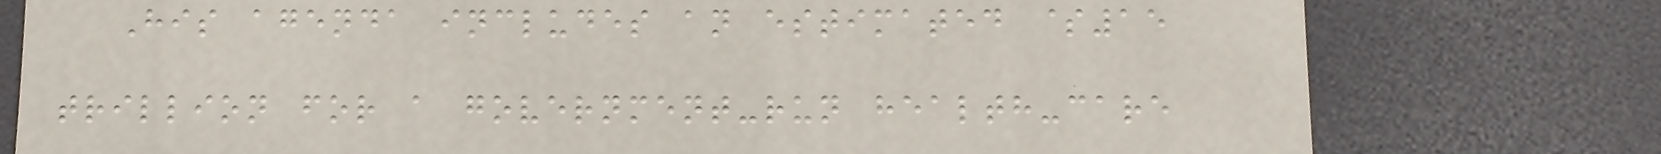His agenda includes an estimated $15
trillion for a government-run health-care
